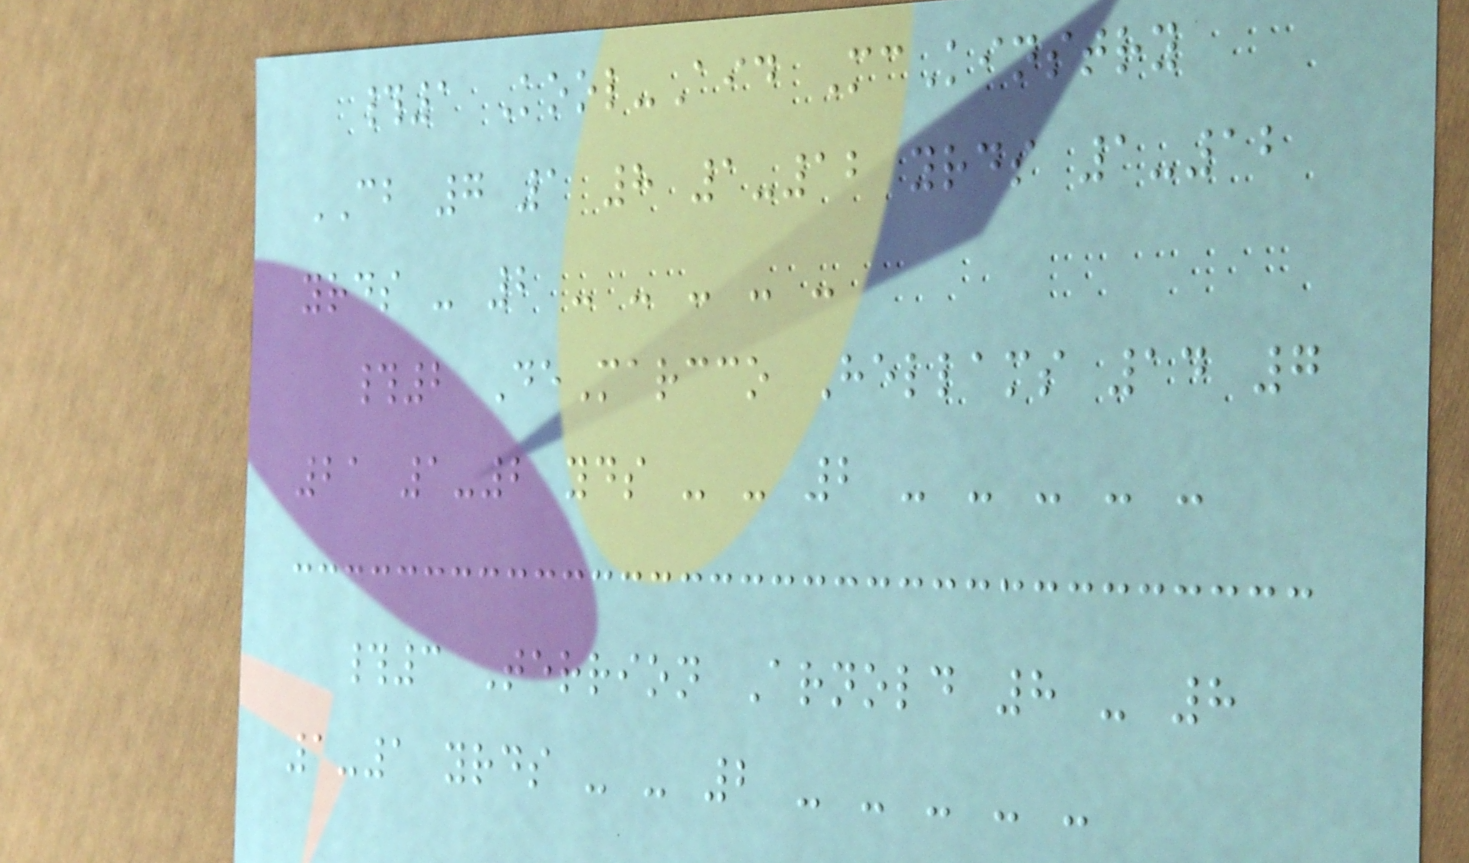#1 Kool-Aid McKinstry
CB 7 1 8 1-12 yrds 1-12
yrds - 2 - - - - -
#2 DeMarcco Hellams 14 7
21 1-2 yds - - 2 - - - - -
#3 Terrion Arnold 8 - 8
1-1 yrds - - 2 - - - - -
